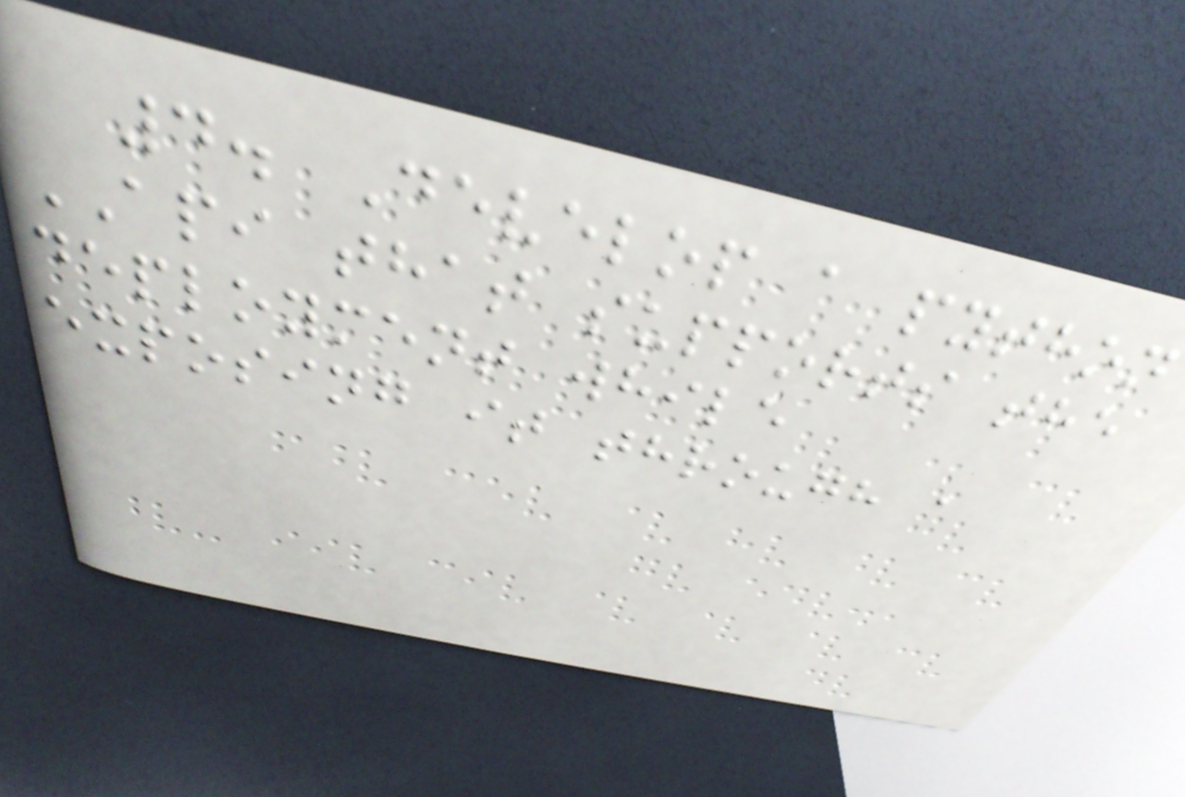4. Develop a python
API that supports the
deployment while
exposing it through a
